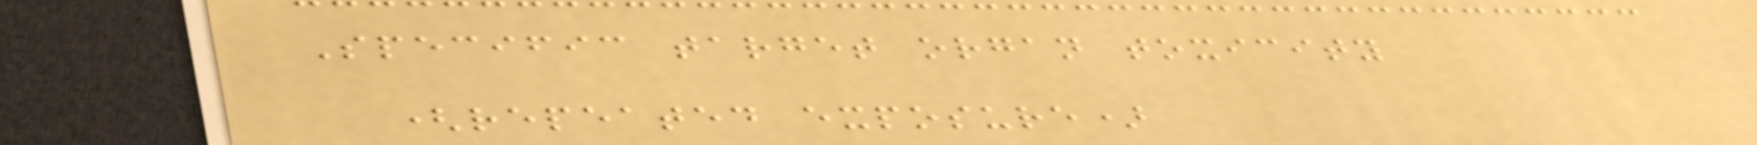Specific target organ toxicity
(repeated exposure)
